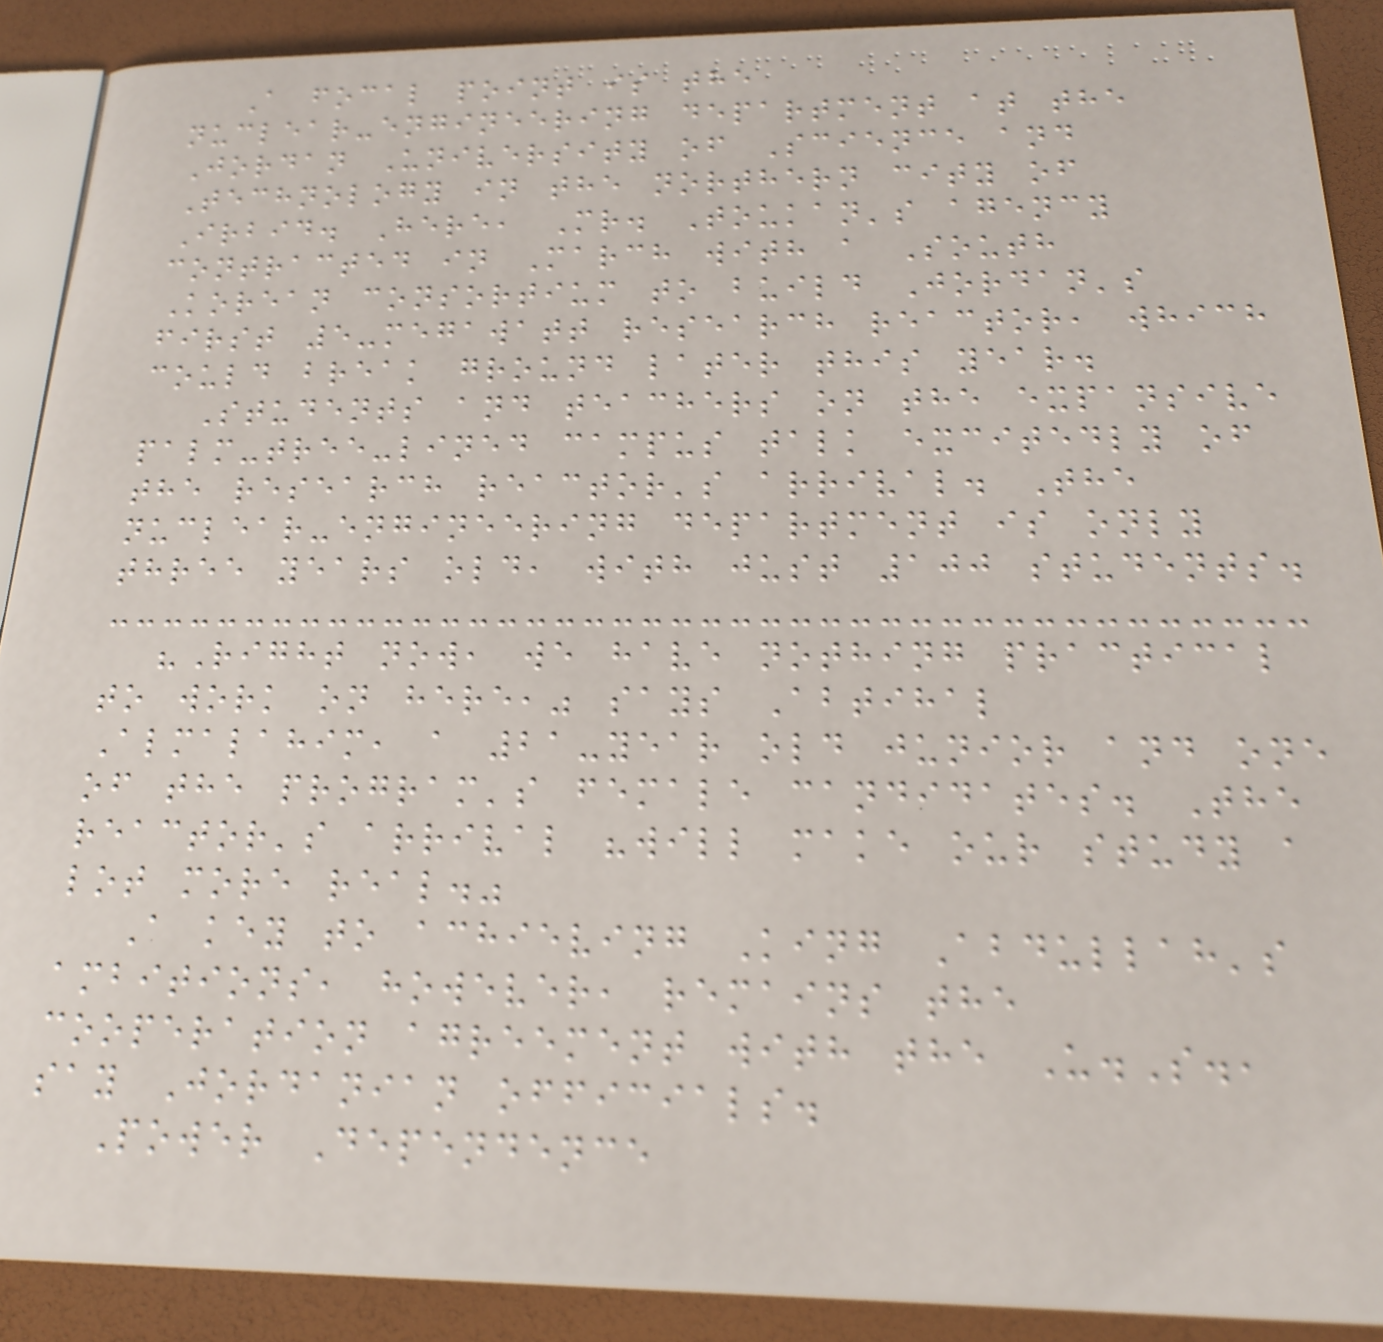A focal point is the
nuclear-engineering department at the
Jordan University of Science and
Technology in the northern city of
Irbid. Here, Mr. Toukan's agency
contracted in March with a South
Korean consortium to build Jordan's
first 5-megawatt research reactor, which
could break ground later this year.
Students and teachers on the expansive
palm-tree-lined campus talk excitedly of
the research reactor's arrival. The
nuclear-engineering department is only
three years old, with just 100 students.
"Right now, we have nothing practical
to work on here," says Abtihal
Almalahim, a 21-year old junior and one
of the program's female candidates. The
reactor's arrival "will make our study a
lot more real."
A key to achieving King Abdullah's
ambitions, however, remains the
cooperation agreement with the U.S.,
say Jordanian officials.
Power Dependence
